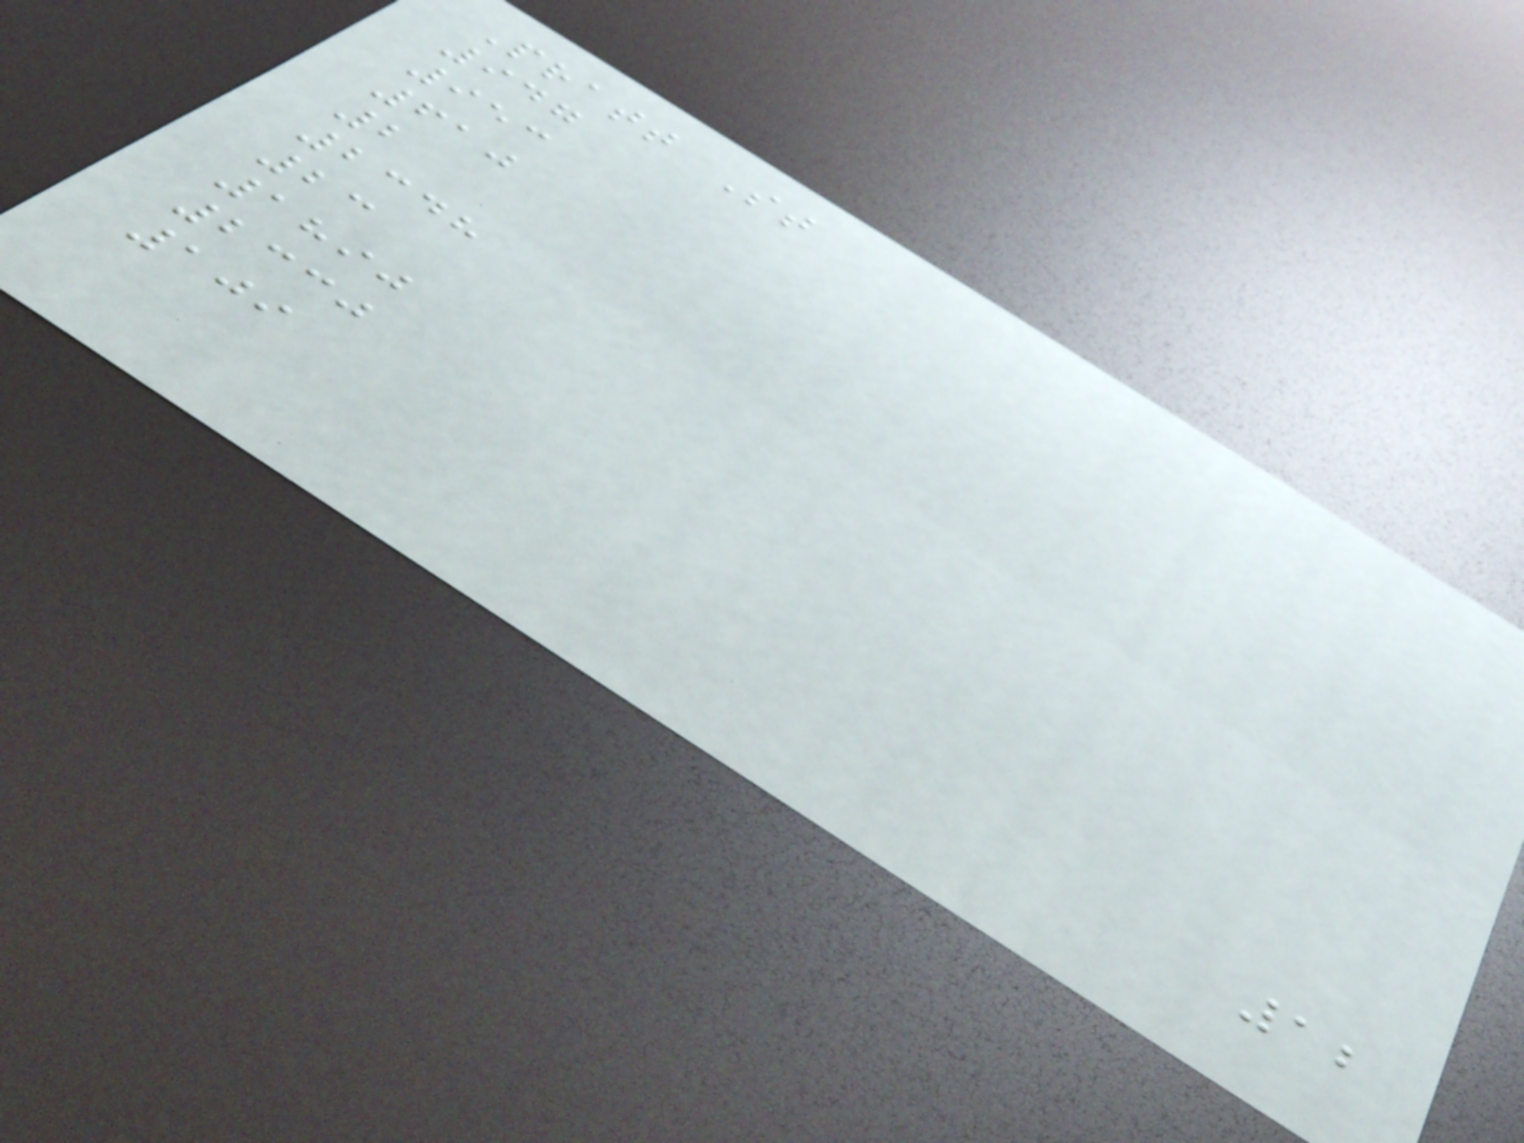Pratt St
947
953
610
2
2348
23
1890
2330
109
12
